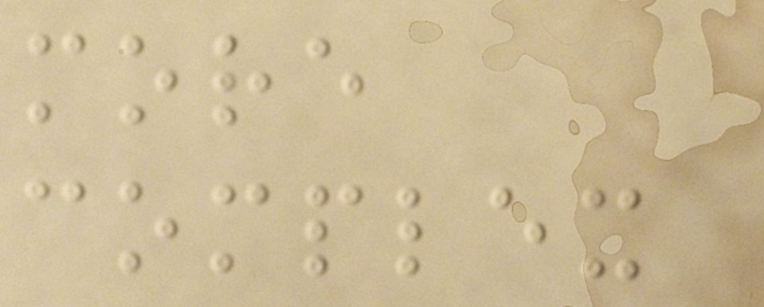more
complex
